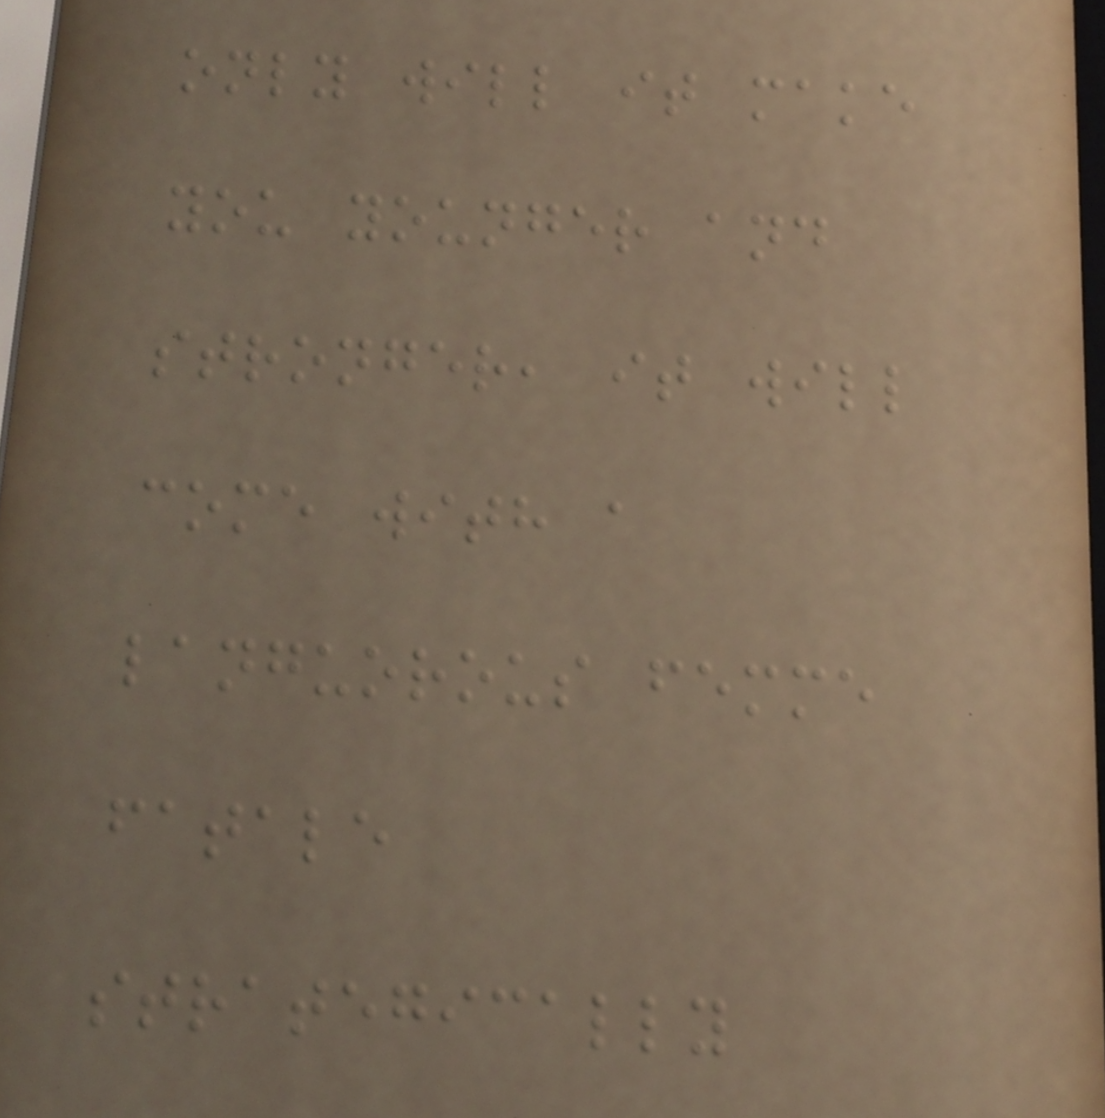only will it make
you younger and
stronger, it will
come with a
languorous femme
fatale
strategically
